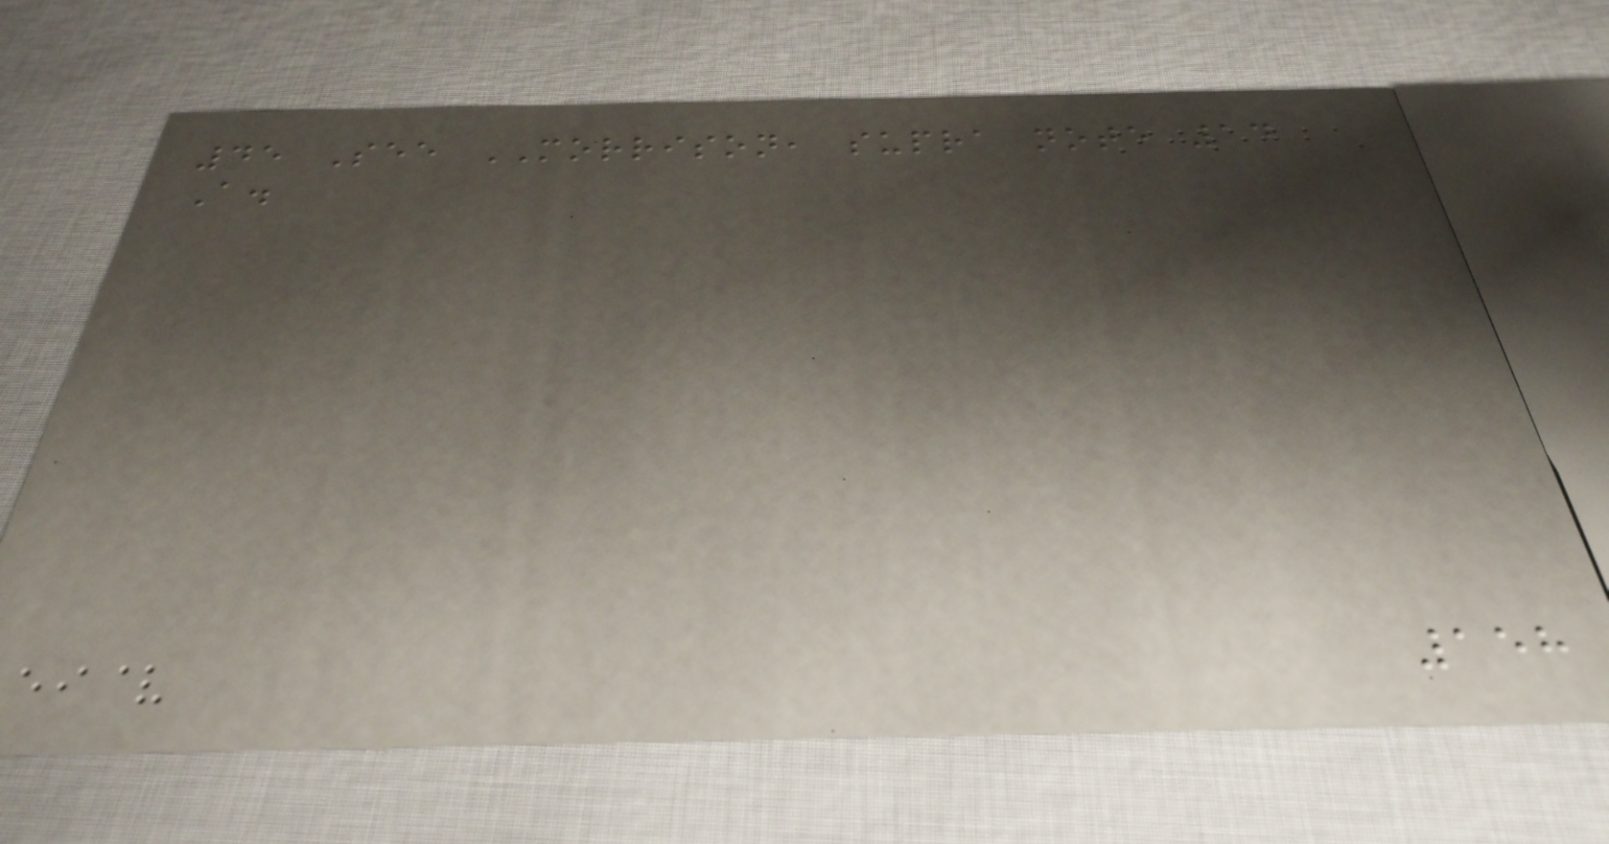45 See MORRISON, supra note 14
A.
158
